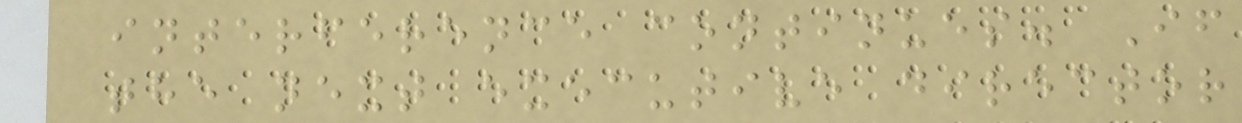interference continues. If
the next executive director
